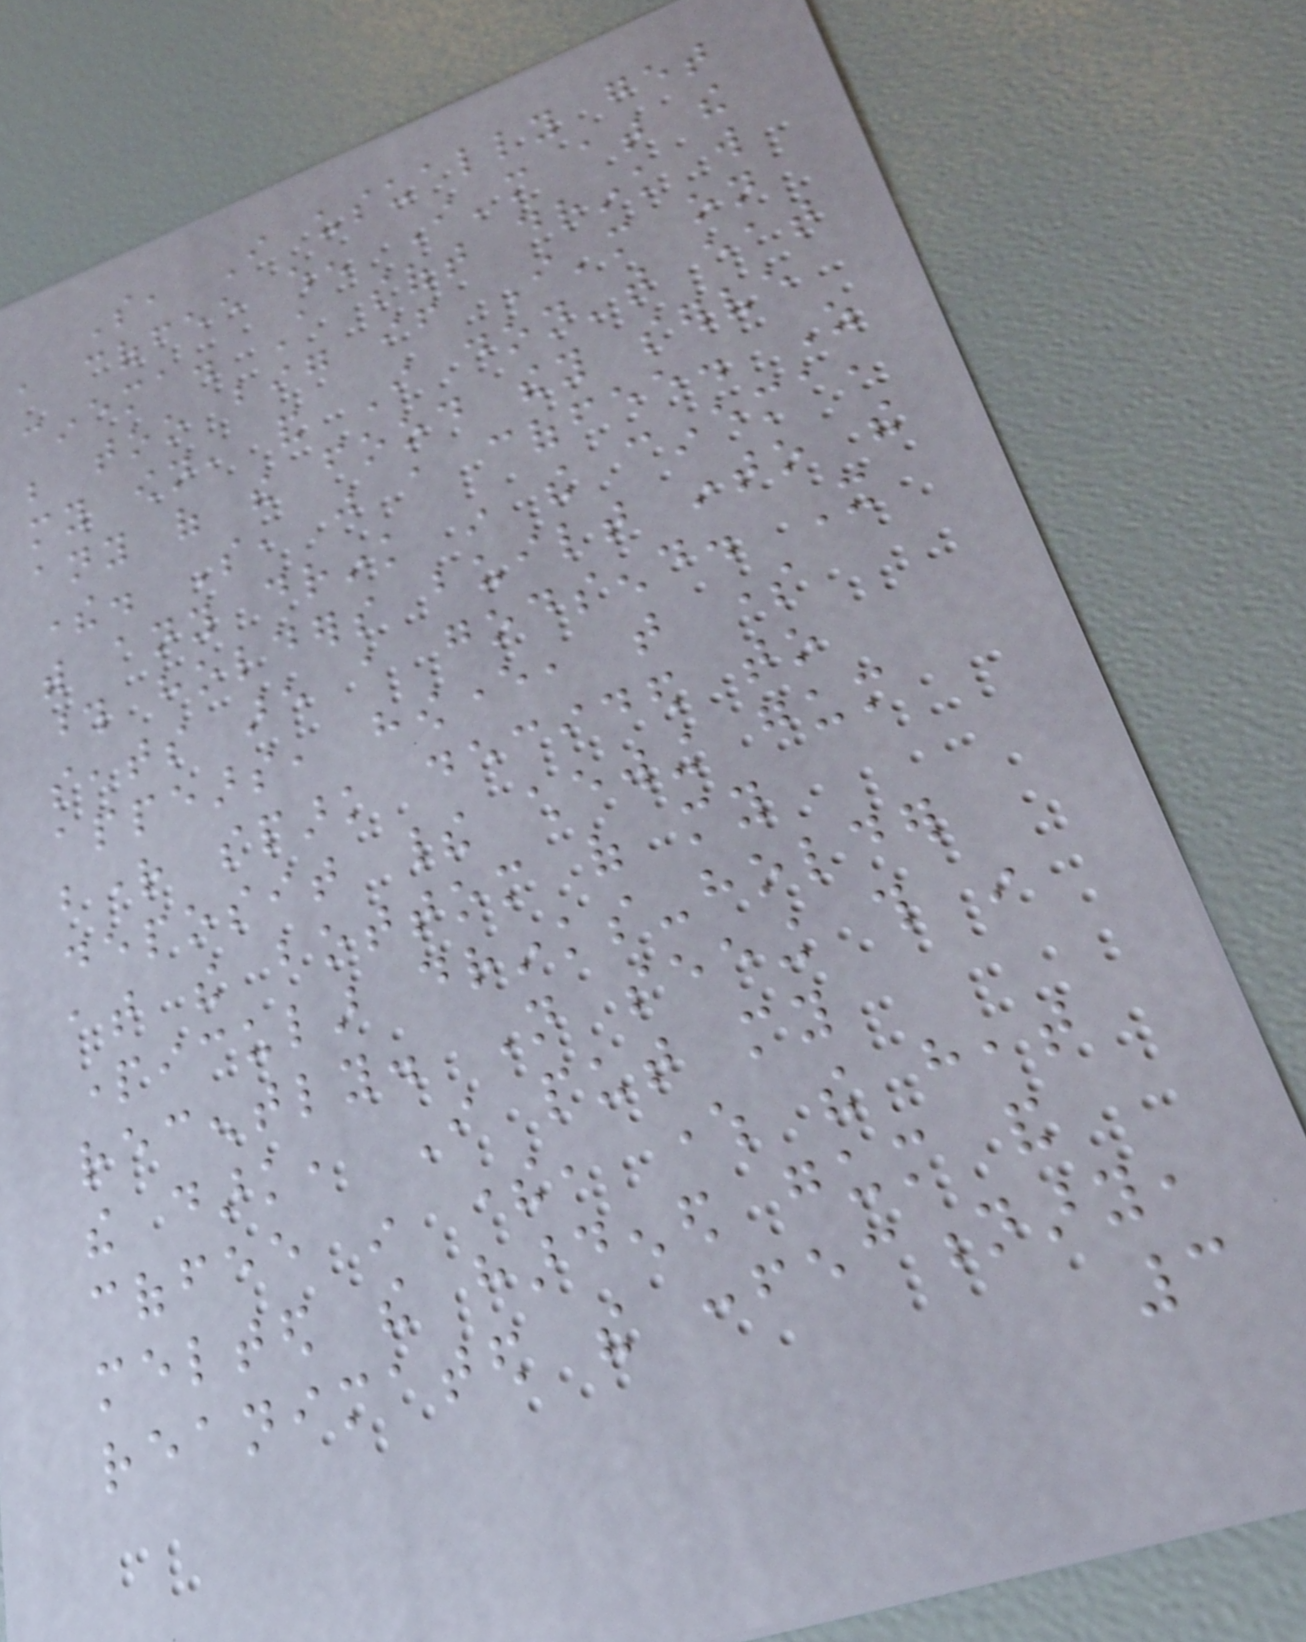So, I usually get
a coffee when I'm at the
cinema. A soft drink will
be too big if I'm on
my own, and I don't eat
any of the food they serve
there. So, just a coffee. As
with any drink in the cinema,
those holders built into the
seats are a godsend. It
appears, however, that some
bright spark decided to
deposit their chewing gum
at the bottom of my
particular drinks-holder
recently. Not seeing this in
the dark, I put my
coffee in there, where the heat
melted the hardened gum and
reanimated the confectionary,
3
